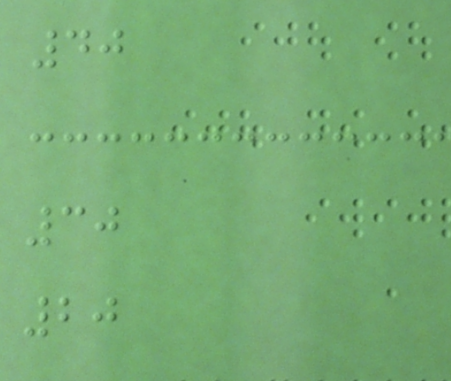40
30
20
